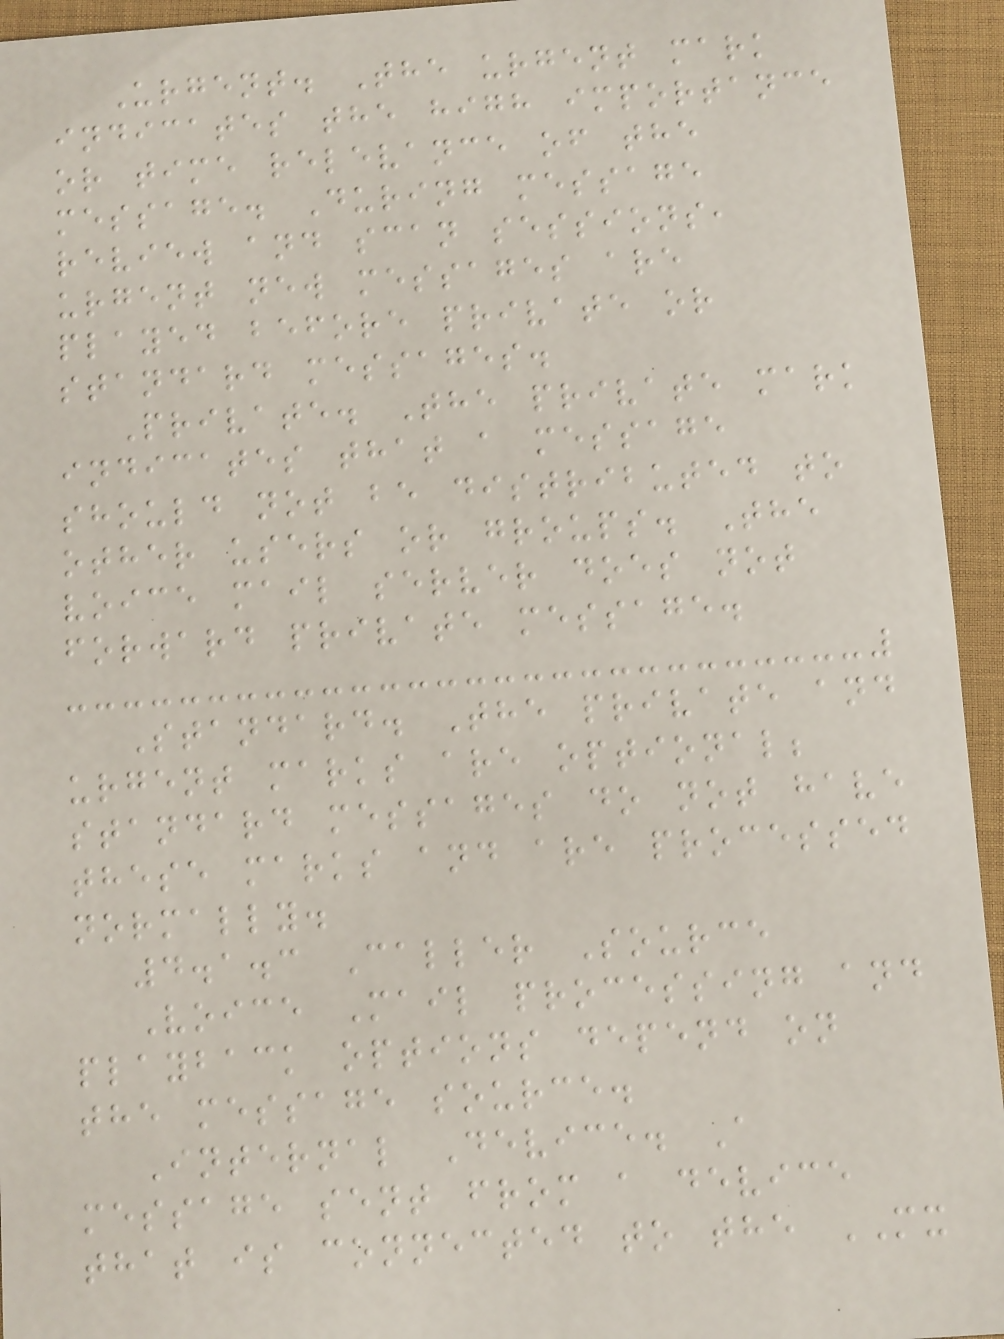Urgent. The urgent mark
indicates the high importance
or time relevance of the
message. During message
review and scan sessions,
urgent new messages are
played before private or
standard messages.
Private. The private mark
indicates that a message
should not be distributed to
other users or groups. The
voice mail server does not
forward private message.
Standard. The private and
urgent marks are optional;
standard messages do not have
these marks and are processed
normally.
4.1.3 Caller Source
Voice Mail processing and
playback options depend on
the message source.
Internal Device. A
message sent from a device
that is connected to the MX
